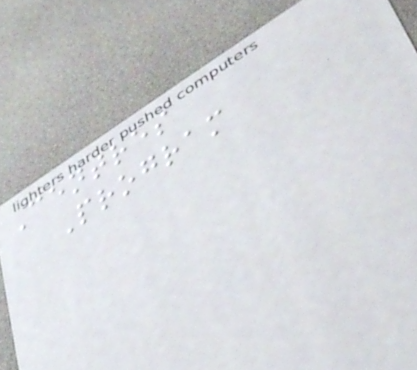Centres
Program
